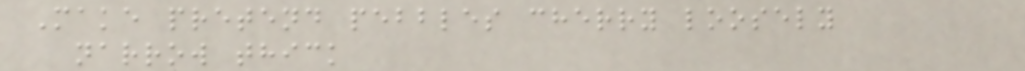Make pretend pebbles cherry loosely
narrow thick
